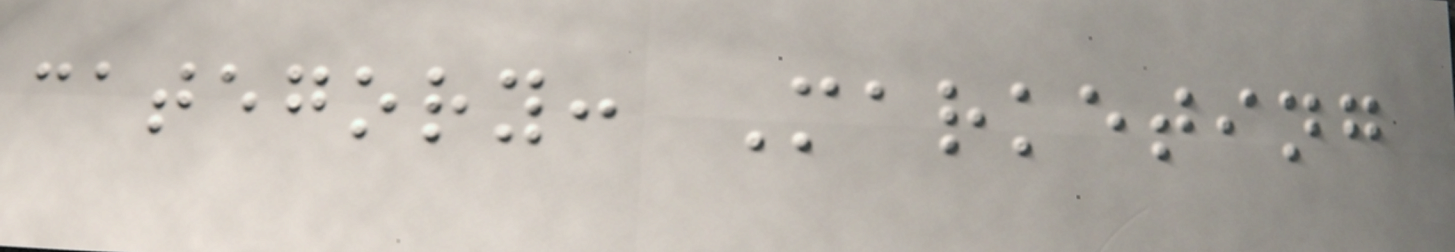category: Marketing
